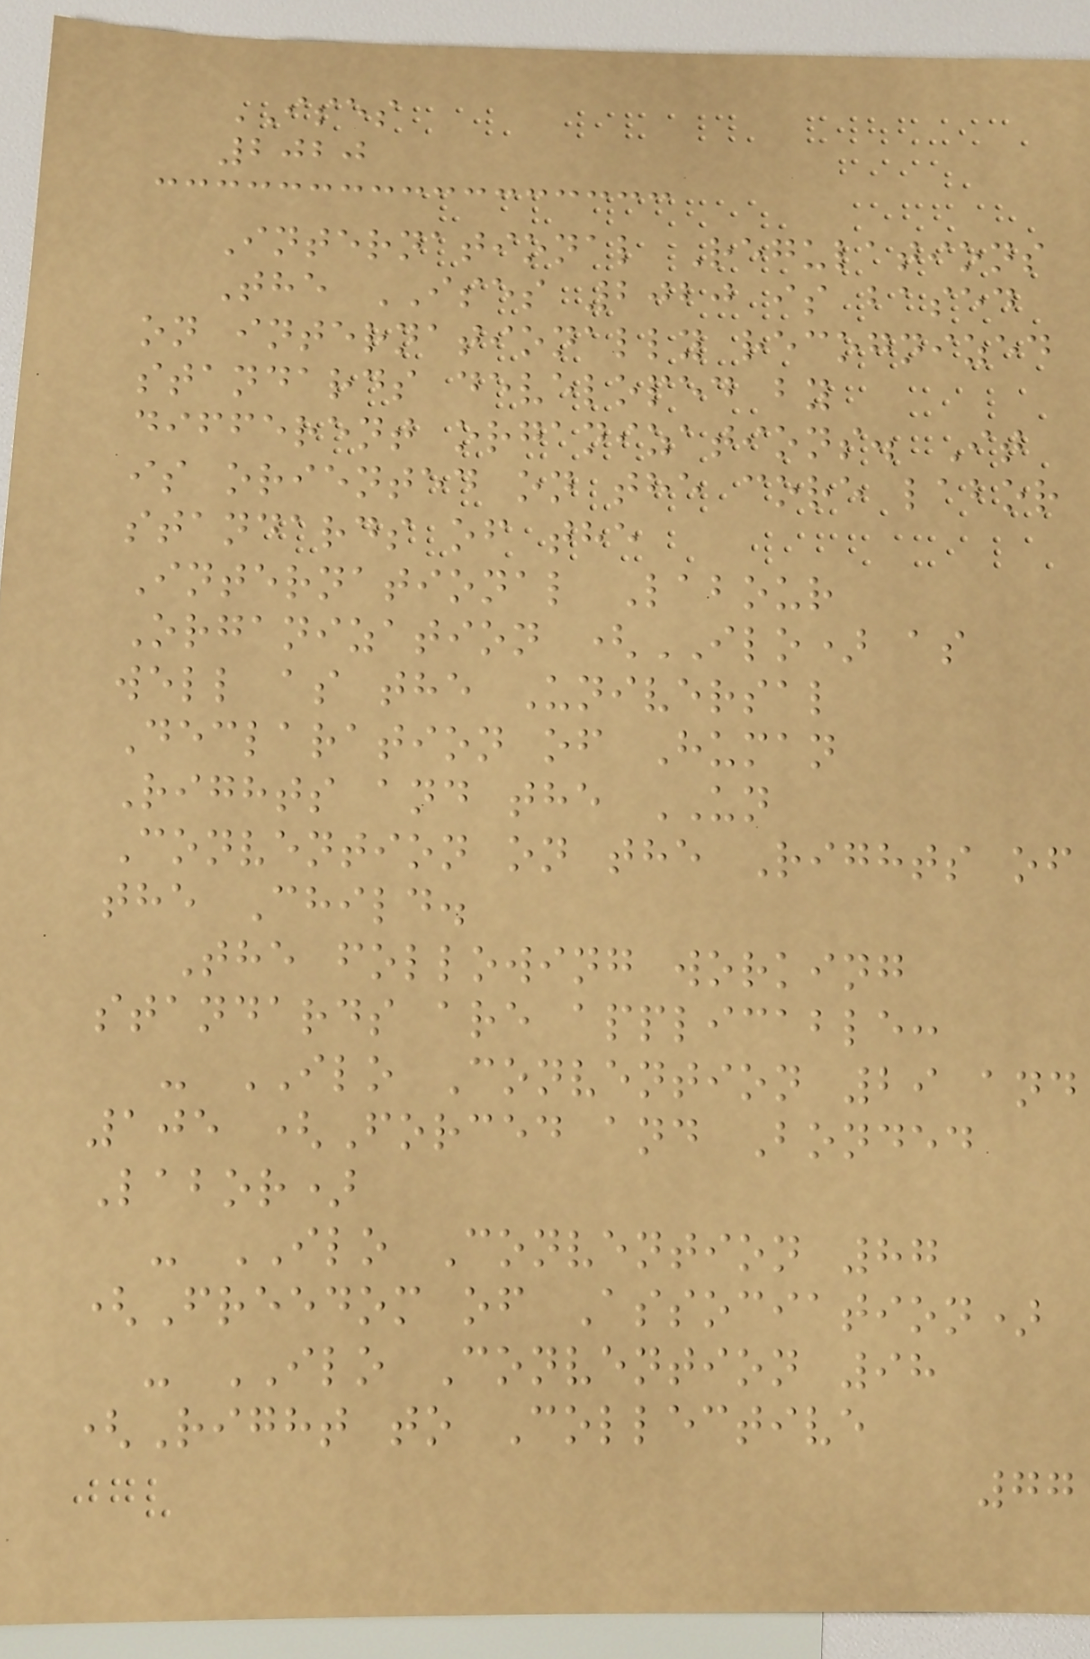ISES
2020
International Regulations
The ISES 2020 is based
on internationally recognized
standards developed by
different organizations. It
is oriented on the core labor
standards of the
International Labour
Organization (ILO) as
well as the Universal
Declaration of Human
Rights and the UN
Convention on the Rights of
the Child.
The following working
standards are applicable:
- ILO Convention 29 and
105 (Forced and Bonded
Labor)
- ILO Convention 87
(Freedom of Association)
- ILO Convention 98
(Right to Collective
77
